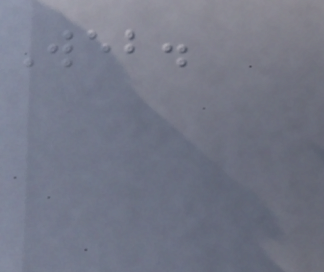Web.
